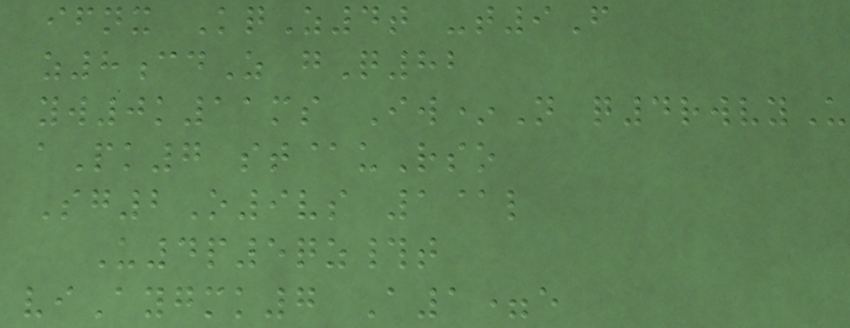ifnx KqZ4t -t9F
z8cdZ gQ82
yw0k11ms Iw*N q4rwvyU
aPk7 st@uRso
Sg2O9vs 1@l
U4p5qz#t
viAygmk7 A1=e
